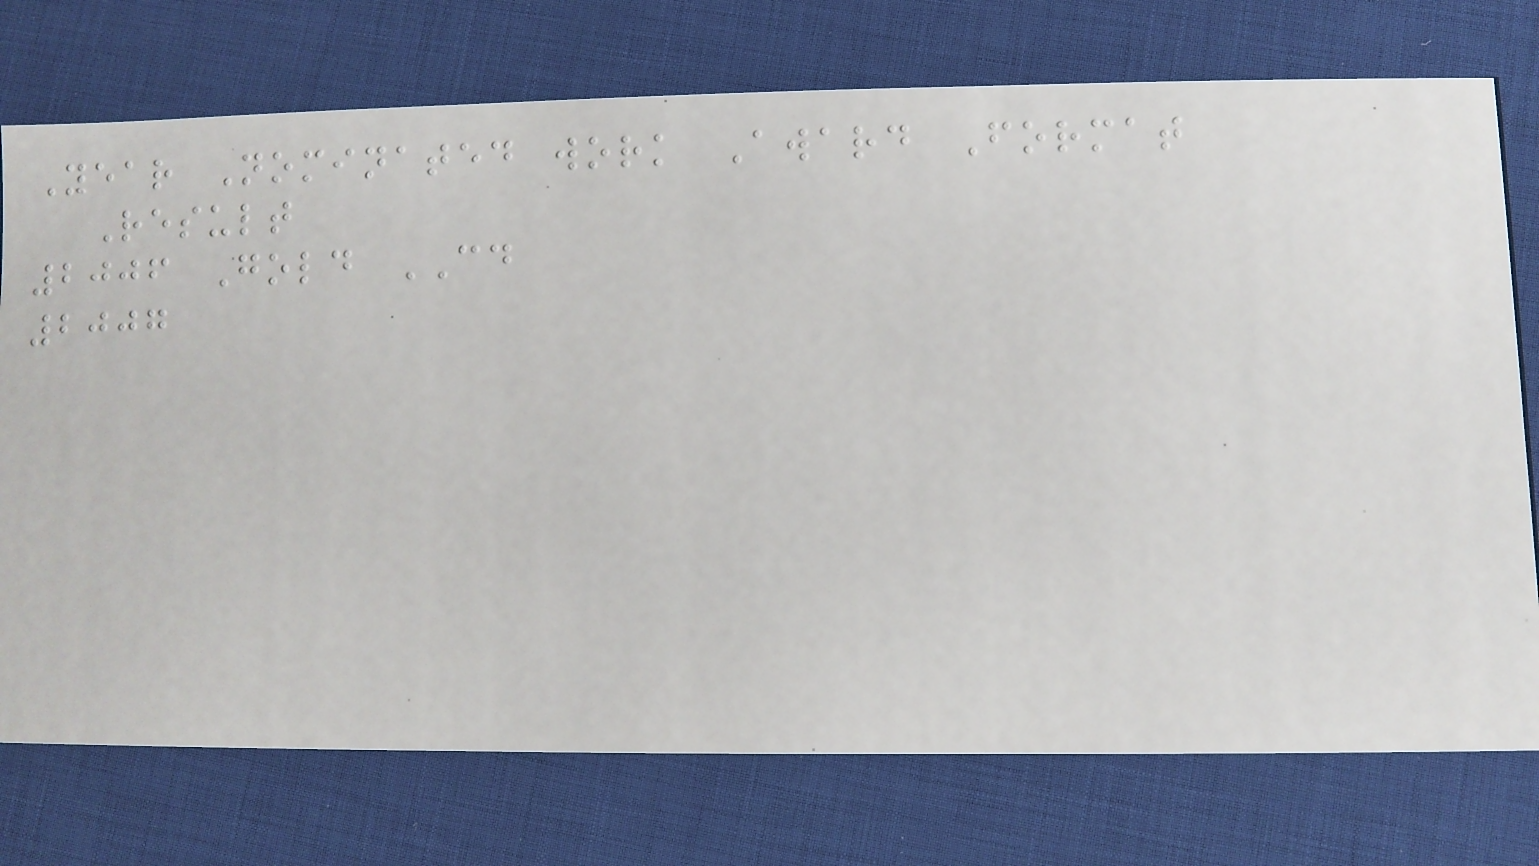Year Nominated work Award Format
Result
2006 Gold CD
2007
